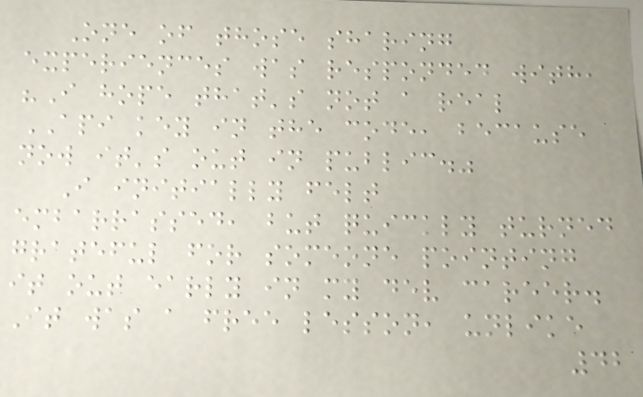One of those sharing
experiences was responded with,
"I hope that's not a real
API key in the code, because
now it's out in public."
I initially felt
embarrassed, but quickly turned
grateful for someone pointing
it out early in my dev career.
It was a free lesson, unlike
42
